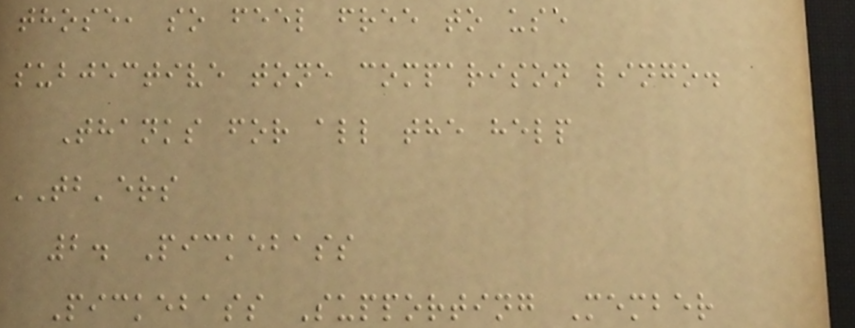those, so feel free to use
subjective tone comparison lingo.
Thanks for all the help
TB'ers
2. Pickebass
Pickebass Supporting Member
